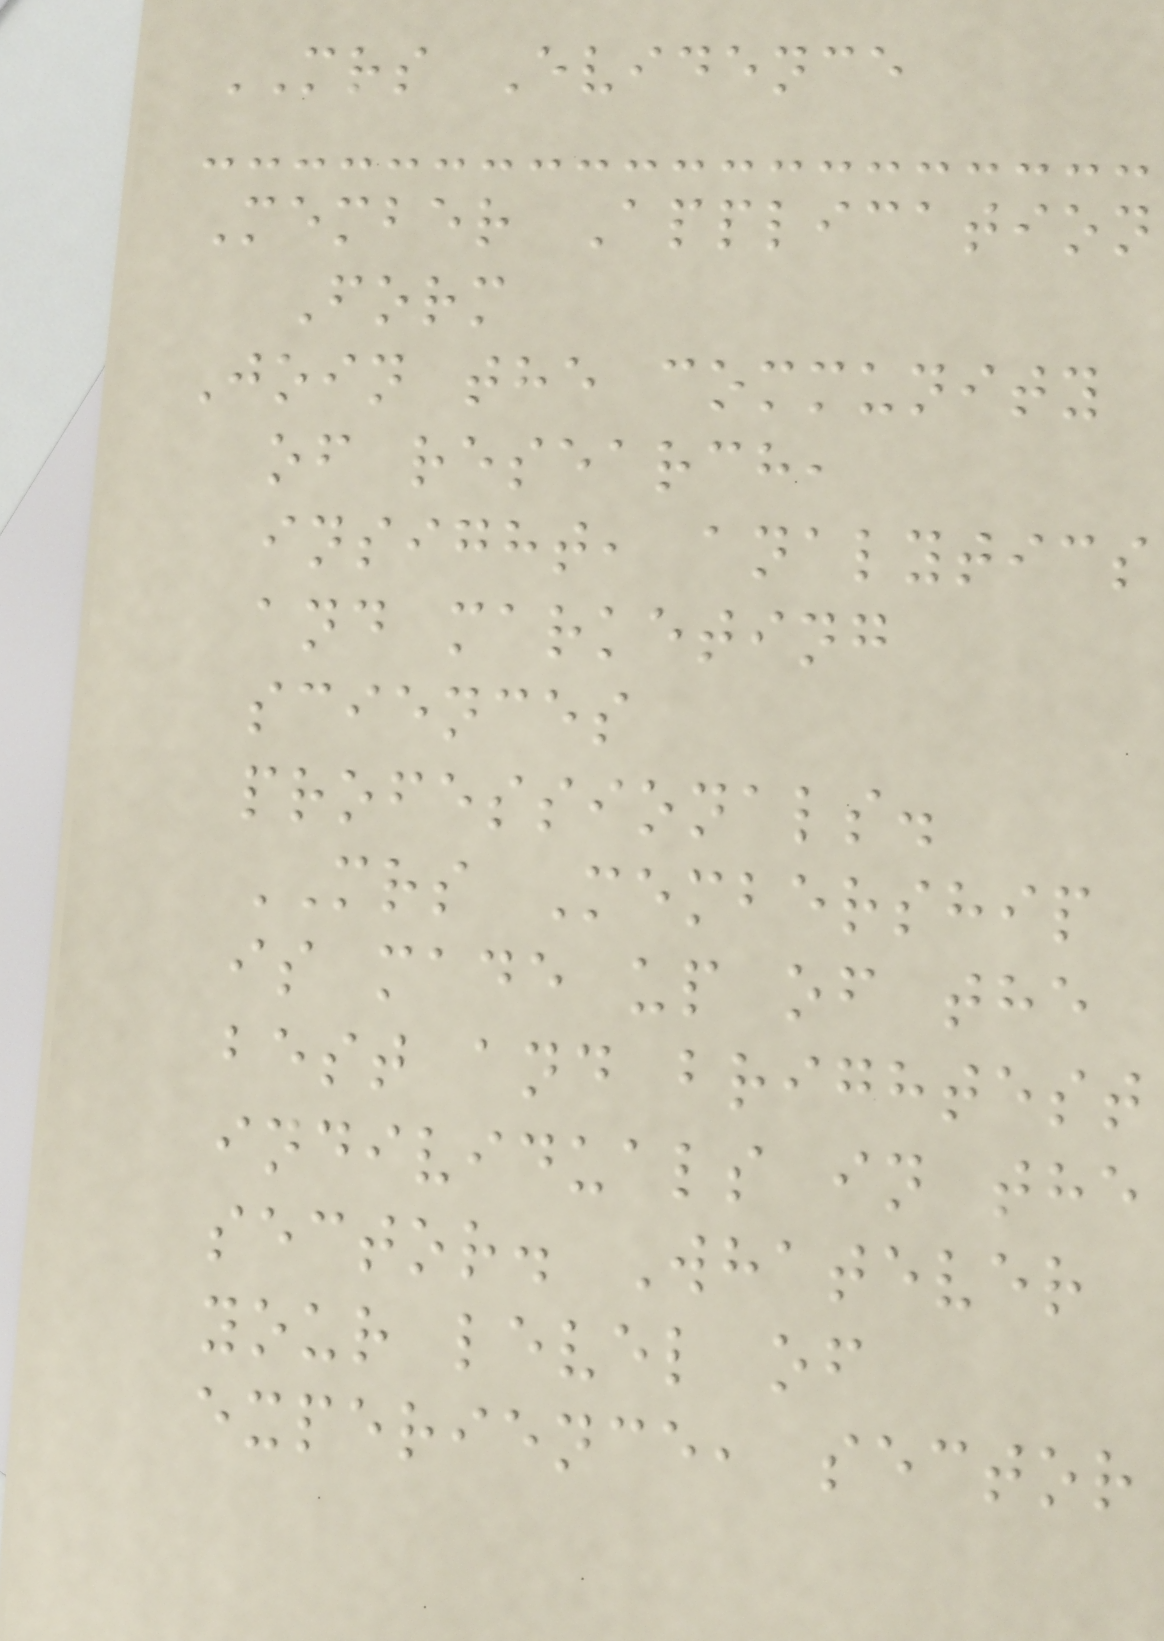MRS Evidence
Member Application
Form
Join the community
of research,
insight, analytics
and marketing
sciences
professionals.
MRS Membership
is made up of the
best and brightest
individuals in the
sector. Whatever
your level of
experience, sector
